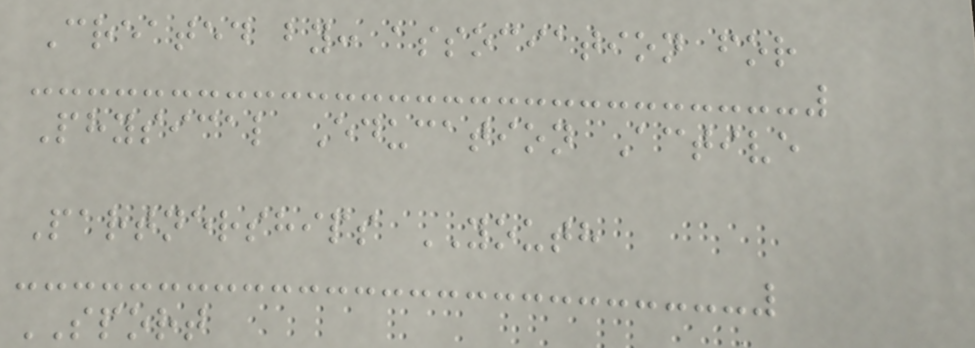Created by: association for
Physical Education Active
Partnerships YOUTH
SPORT
